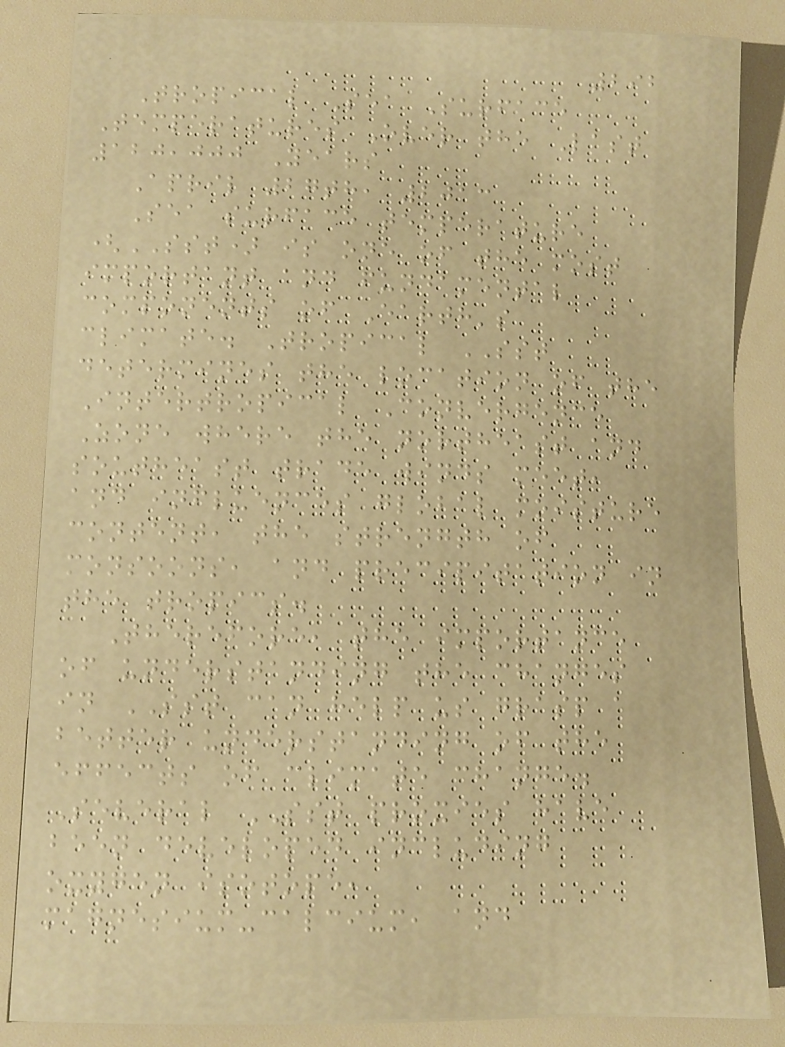292
Tropical Sea Surface
Temperatures Over the Last
120,000 Years
April 27th, 2013
Sea surface temperature
(SST) is one of the most
important and fundamental
components of Earth's
climate. Tropical SST
determines the location of the
Intertropical Convergence
Zone where the northeast and
southeast trade winds meet,
and influences global moisture
content, the strength of
monsoons, and precipitation in
the tropics.
Therefore, the importance
of understanding the changes
in SST can help us grasp a
better understanding of the
effects of climate change.
Several SST proxies have
been developed including
oxygen isotope,
magnesium-calcium, and
